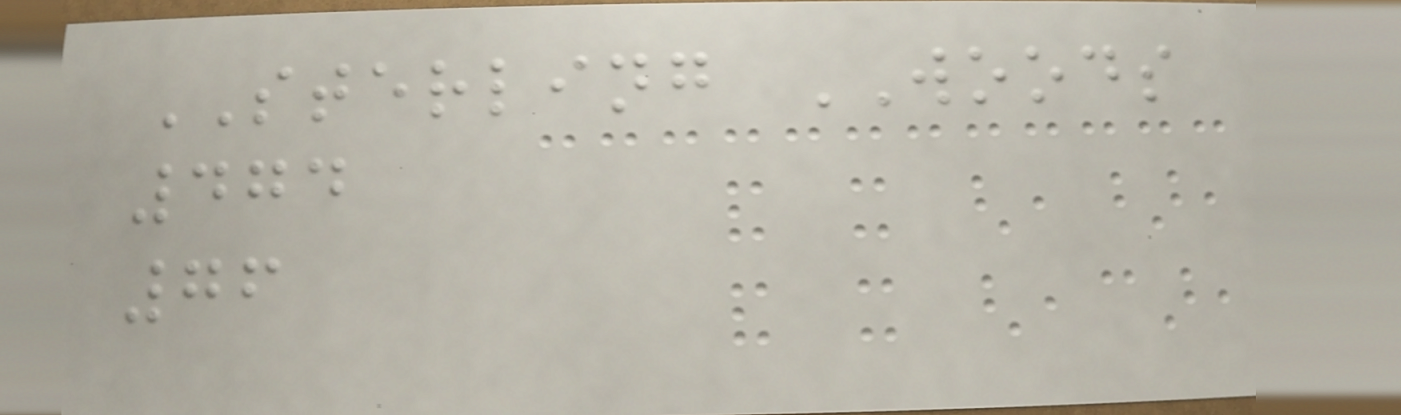STERLING WOODS
474
76
